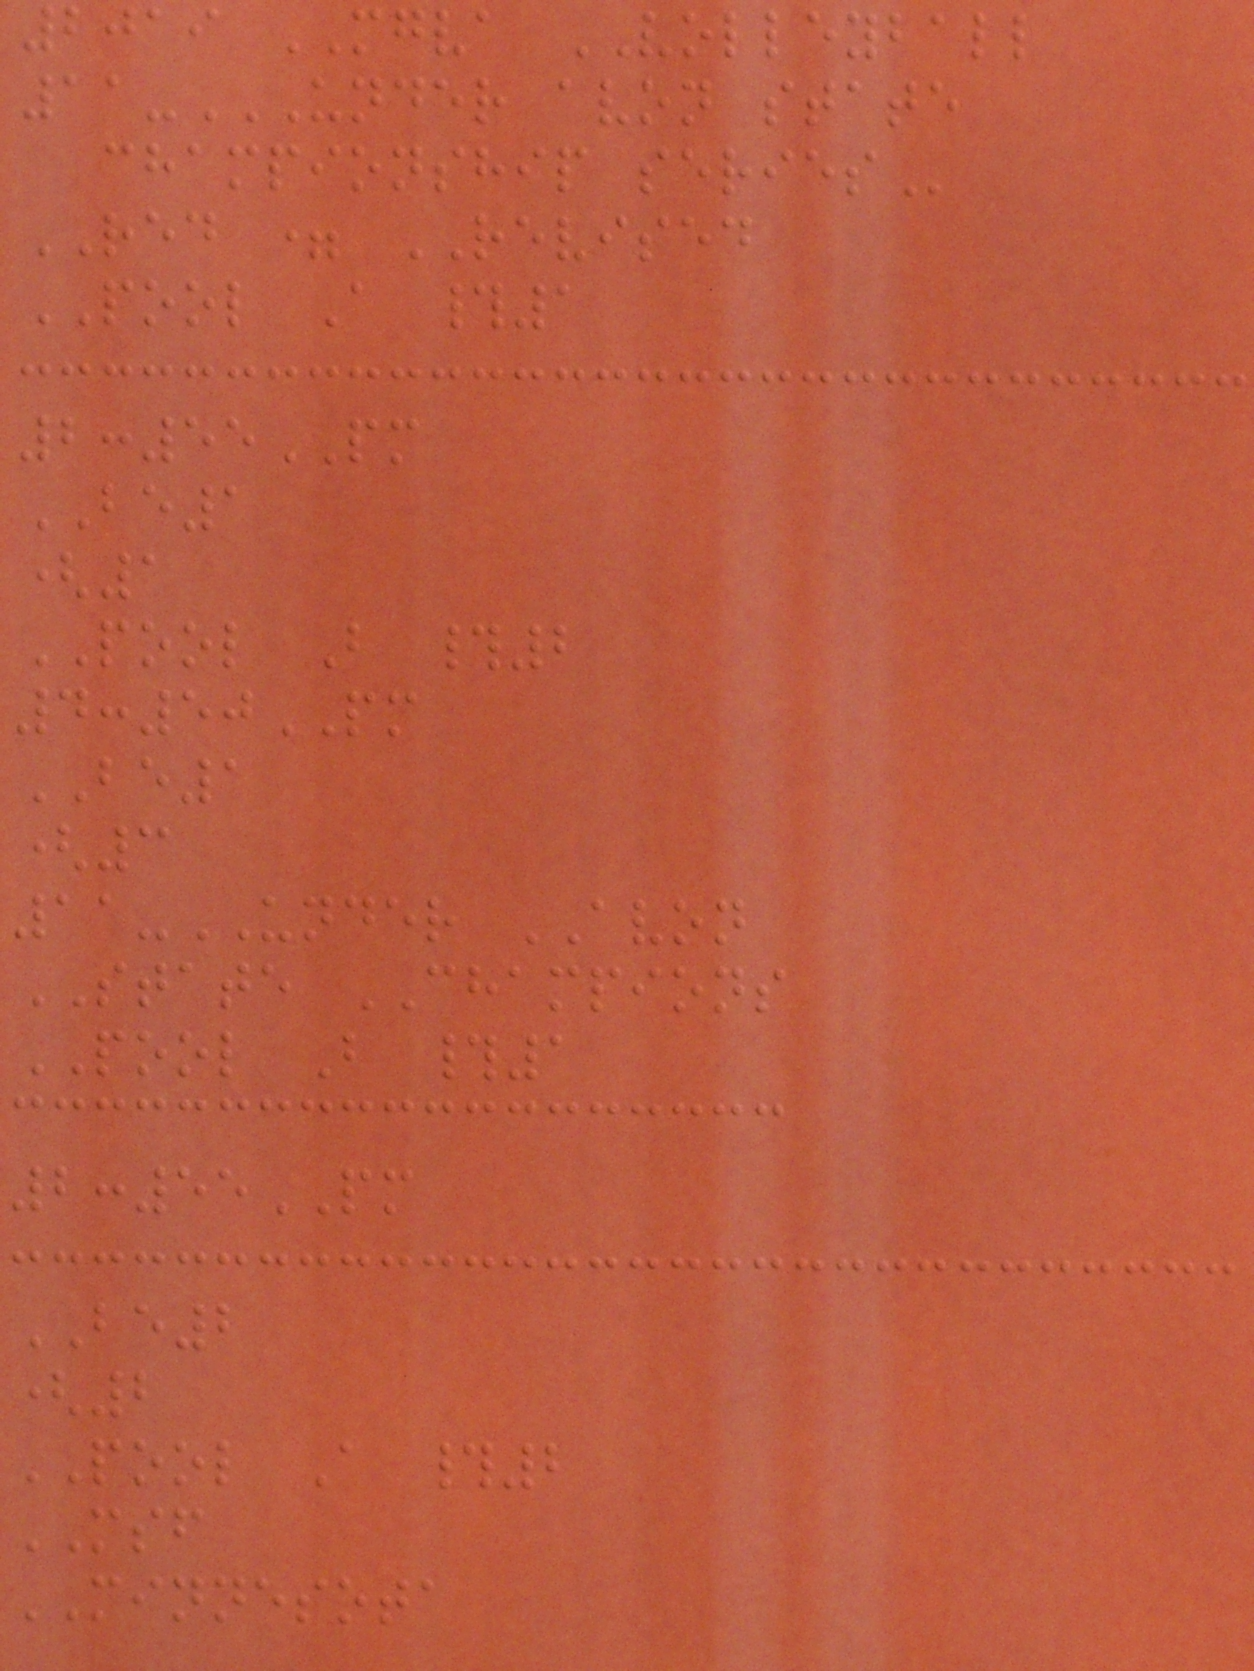2019 MGVA VOLLEYBALL
11-UNDER AVON STATE
championship
RED = REVISED
POOL A #1
2:55PM
BE1
(1
POOL B #2
4:50PM
BE1
(3
11-UNDER AVON
STATE CHAMPIONS
POOL B #1
2:55PM
BE2
(2
POOL A #2
MSF
MINNESOTA
